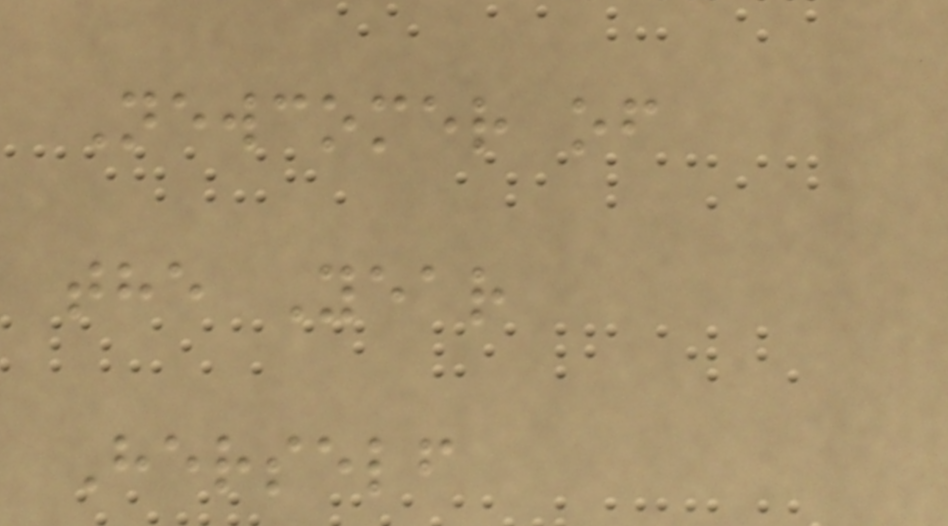Newcomer of
the Year
Herself
